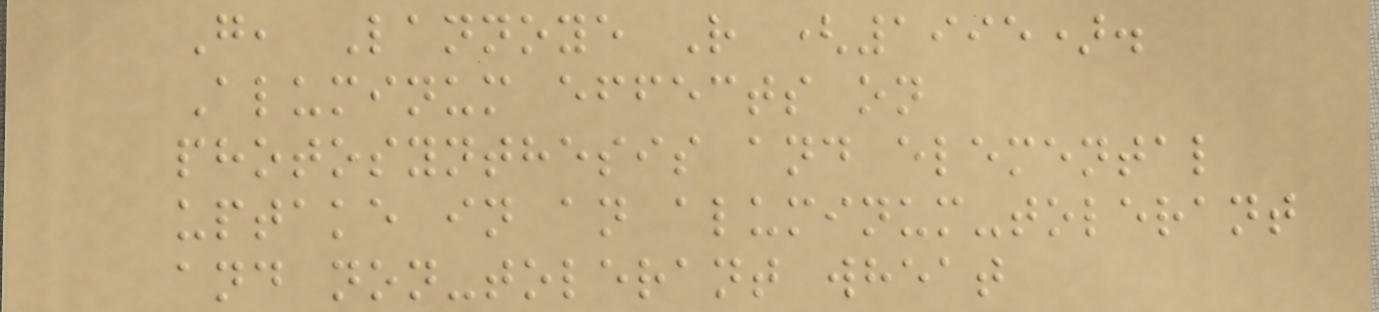G, Lannoye R (1995).
Aluminum effects on
photosynthesis and elemental
uptake in an aluminum-tolerant
and non-tolerant wheat
